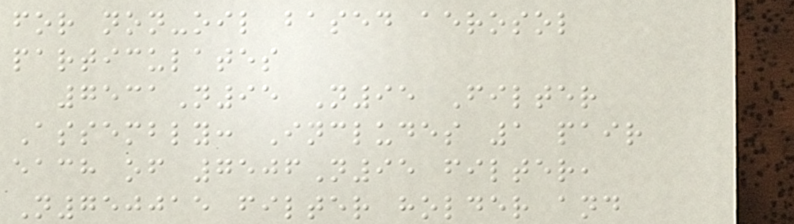for non-oil based aerosol
particulates
7531N95 N95 Filter
Assembly: Includes 1 pair
each of 7506N95 filter,
N750015 filter holder and
